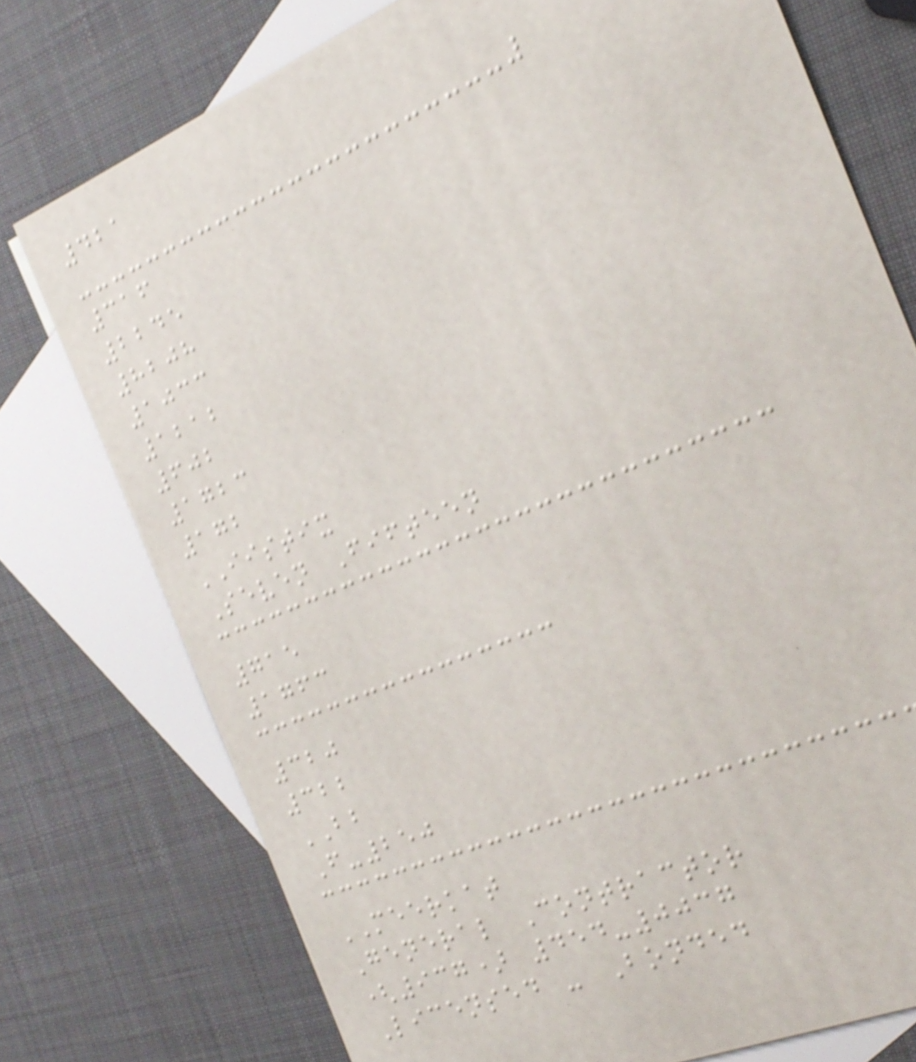421
316
2245
8208
1033
1212
602
1723
172
IISTIX
Seven Fifteen
715
1763
320
322
BB
F-250
MEERKAT
General Contractor
(937) 454-0037
Licensed - Bonded
